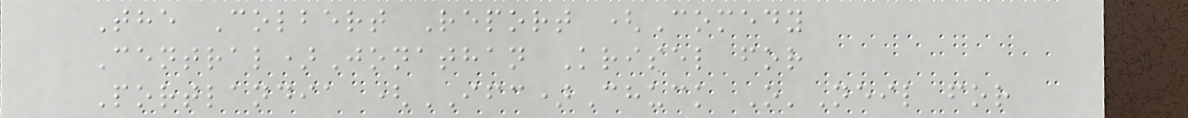The Colbert Report (Comedy
Central)Jonathan Krisel for
Portlandia (IFC)Chuck O'Neil for
